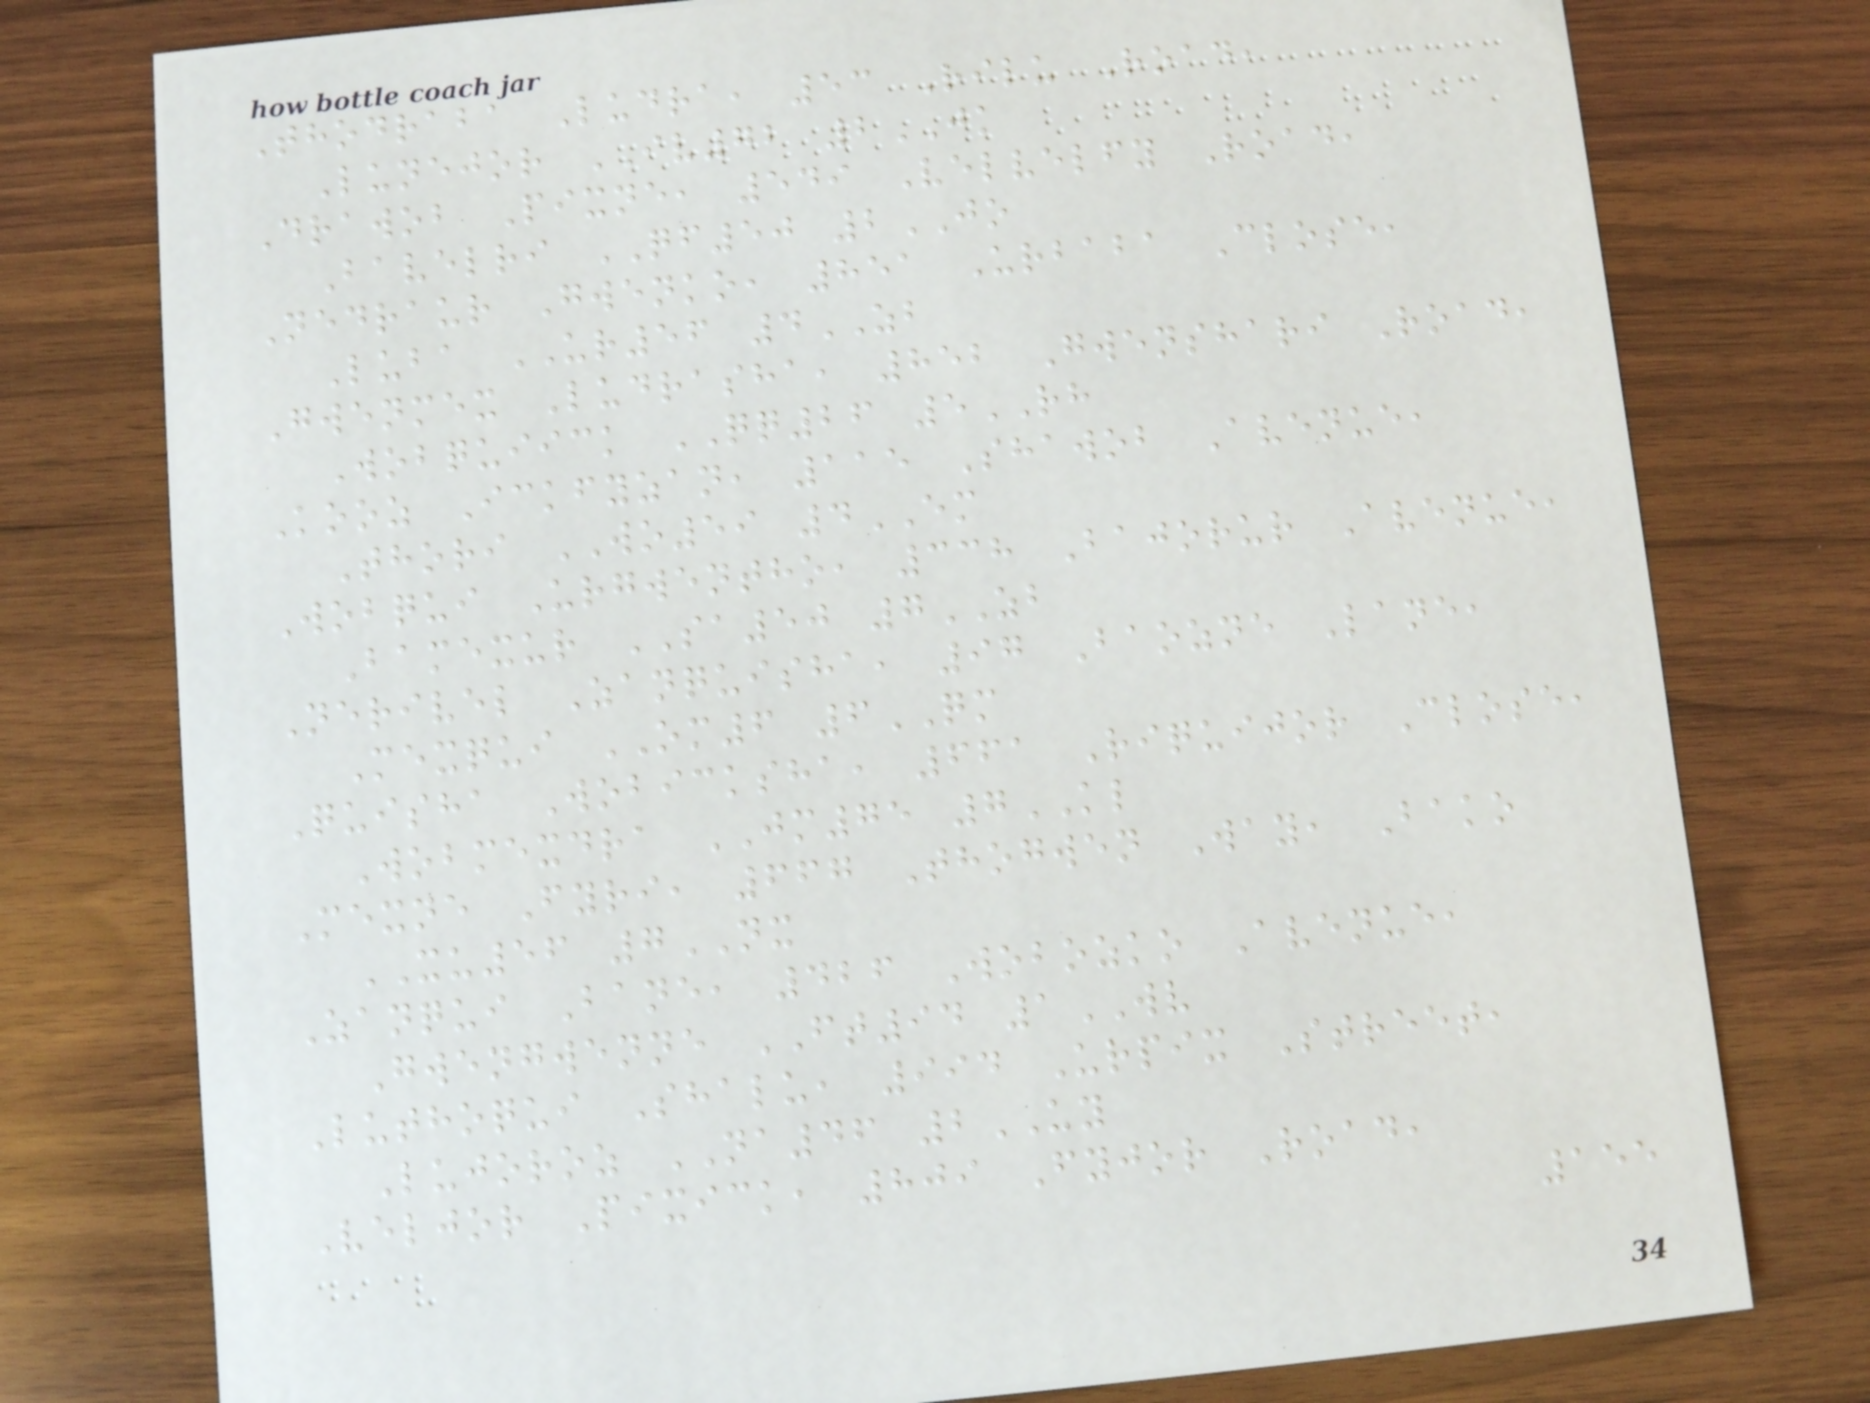Thodraba Ludra, 53 Rilu Road,
Lunejor IV72 2JK
Drawob Pixne, 549 Velvelfy Road,
Bavelri QF50 2JO
Nedraur Gwenko, 851 Urbaba Close,
Luba UR56 4ZB
Gwenmex Ludrasha, 852 Gwenshari Road,
Wobquiick QQ26 5RH
Kooz Ickfyzan, 115 Shawob Avenue,
Thori WO59 4EM
Wobqui Urgwentho, 338 Bajorur Avenue,
Bamexur SA50 7ZB
Nerivel Zanquisha, 97 Baozne Lane,
Mexqui OM6 6QM
Quisha Wobicksha, 661 Riquijor Close,
Wobmexdra JM75 7KL
Mexne Fyri, 667 Thogwen Way, Bako
XU56 7NX
Zanqui Bane, 426 Wobozko Avenue,
Gwengwenne FT94 1WV
Luthoqui Shalu, 994 Urpix Street,
Lujoroz NA46 2UY
Veljor Pixick, 809 Fyjor Road,
155
